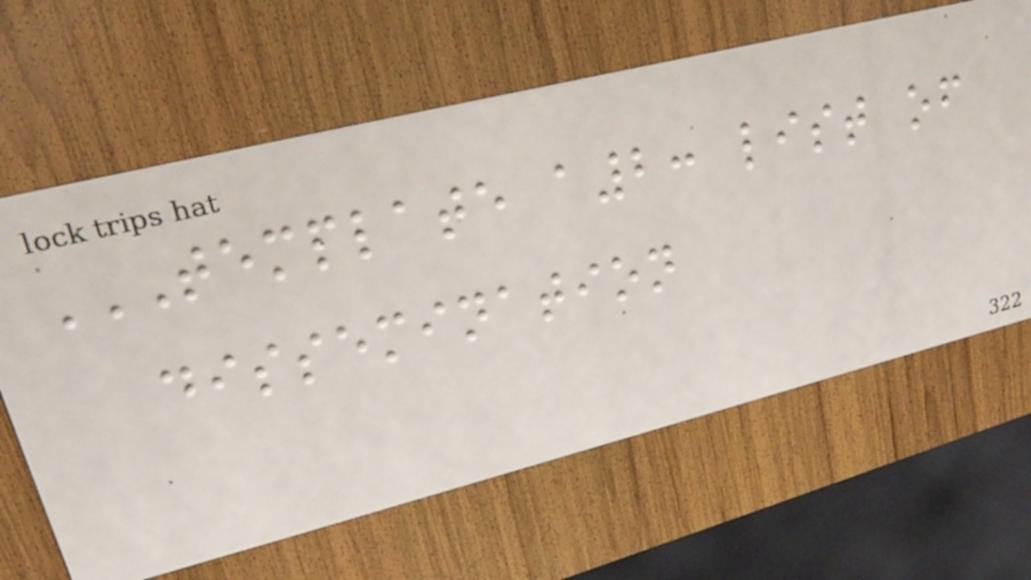TEMPLATE A2: LIST OF
DISSEMINATION
